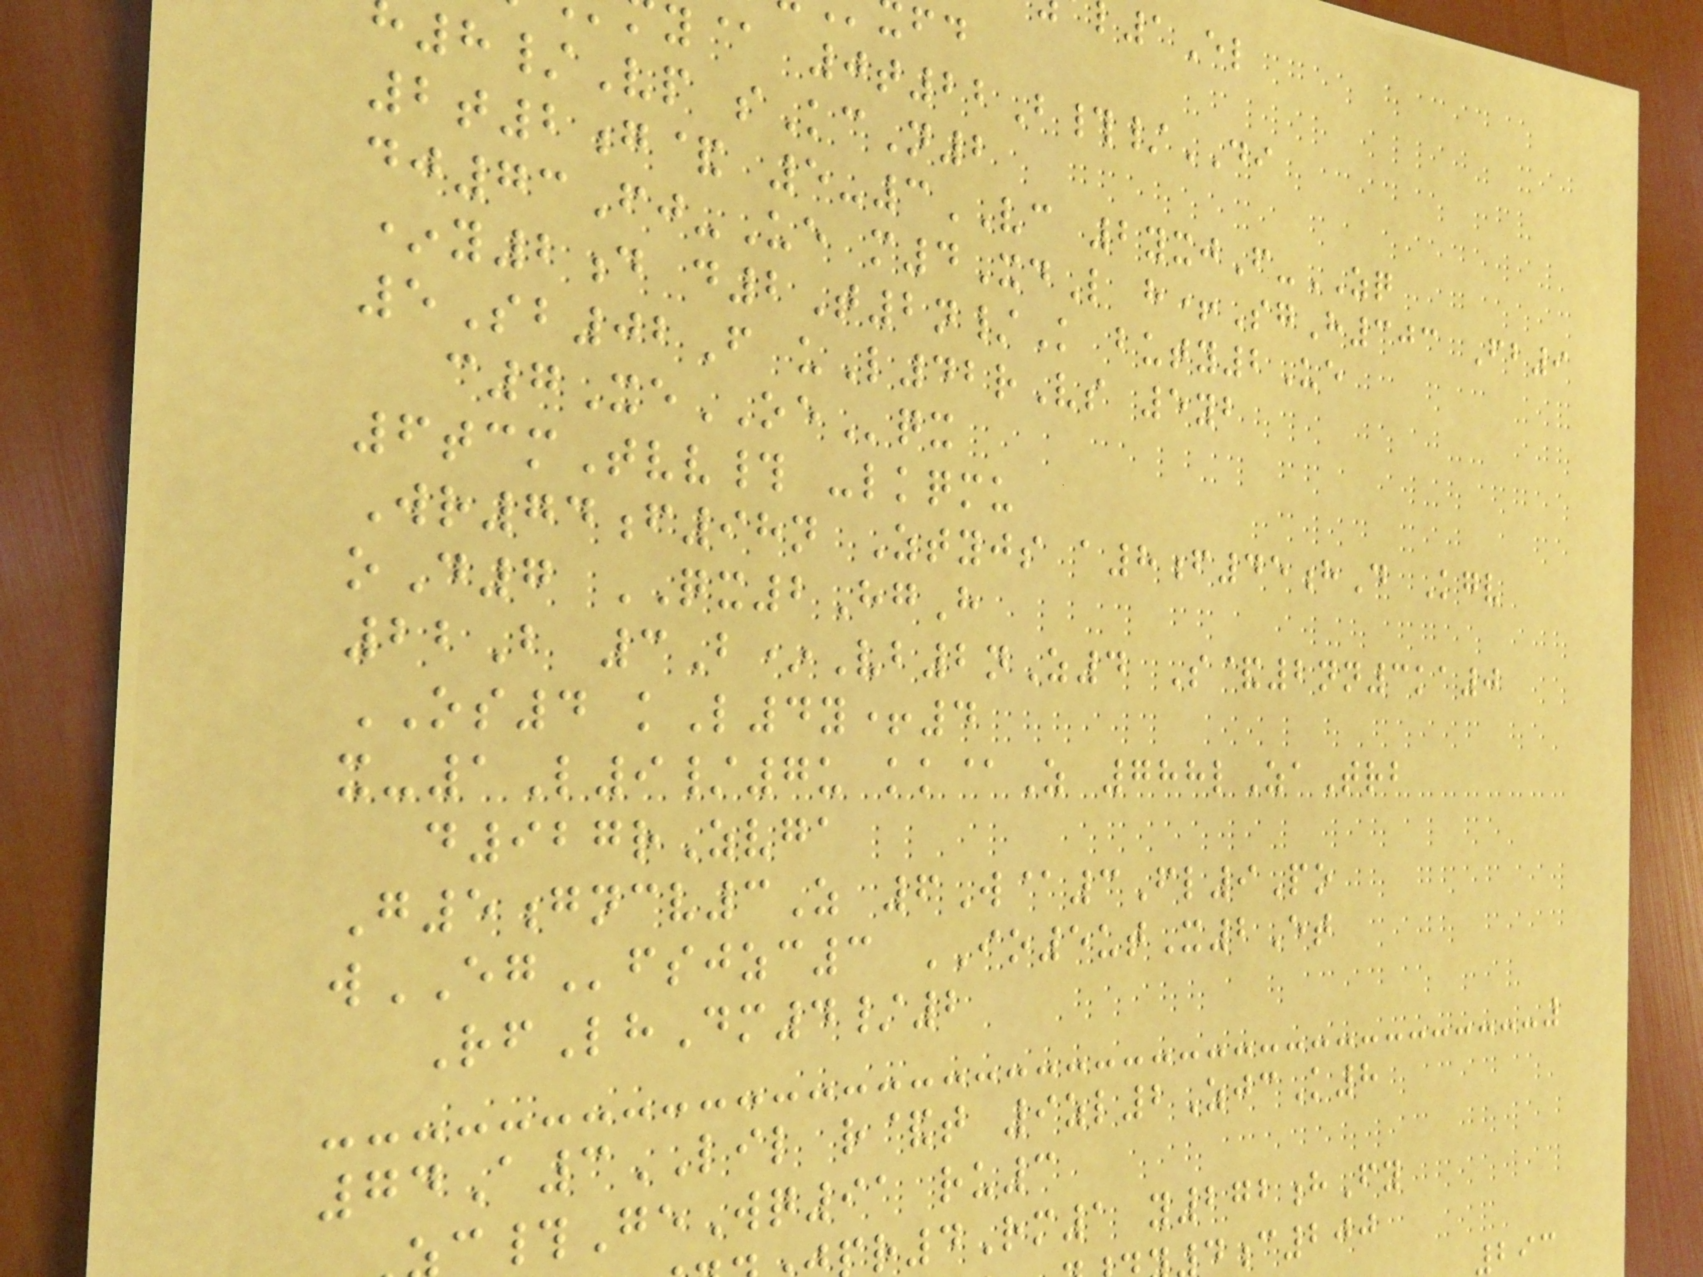y@ 0t22B#/DI
8/Vp sKcN2
2t2g& 5-3VC 2yxjF-ZQ
dj73Fj-Ue m4XdL h+SgH303 Fb9
*y2d d2T2n/K buty2Ue
5Sb02F uL42rVs 5yb
c7XeOEqx
6tcmTvv# -lkqmu
Wr74f98n Ztyjs a8f45hD Kgv
oD7 QX2HgH
22B 3B*Vb2nZ4 S&2nn3ka0
OS4 kL4y+4
x-1L9/7u kk@Z 788lZaTrb
d927rZvga
G5gncv3Z 6W@3Fl9Po
wEGfsjzc3 IO5utX2Et
RfLhDm4/2
74A3LIL r&t 9zl2ZjcK8
#GeWq91 ru3
r4Rm1 y272hFy
293
